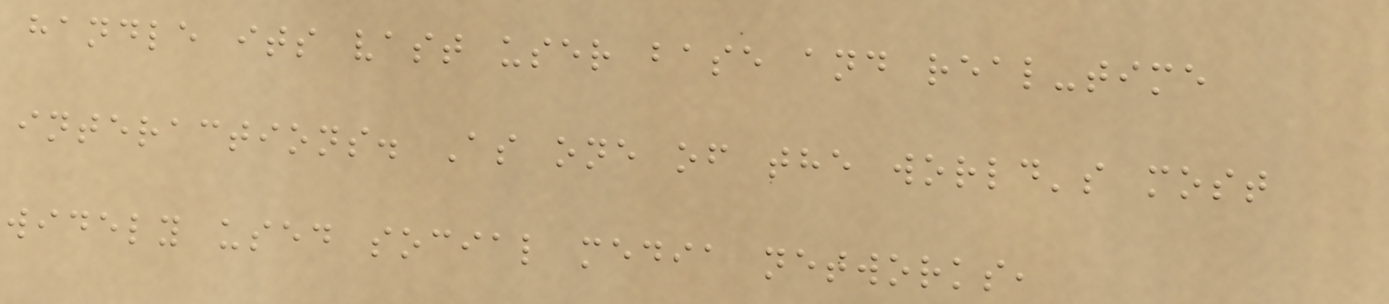handle its vast user base and real-time
interactions. As one of the world's most
widely used social media networks,
